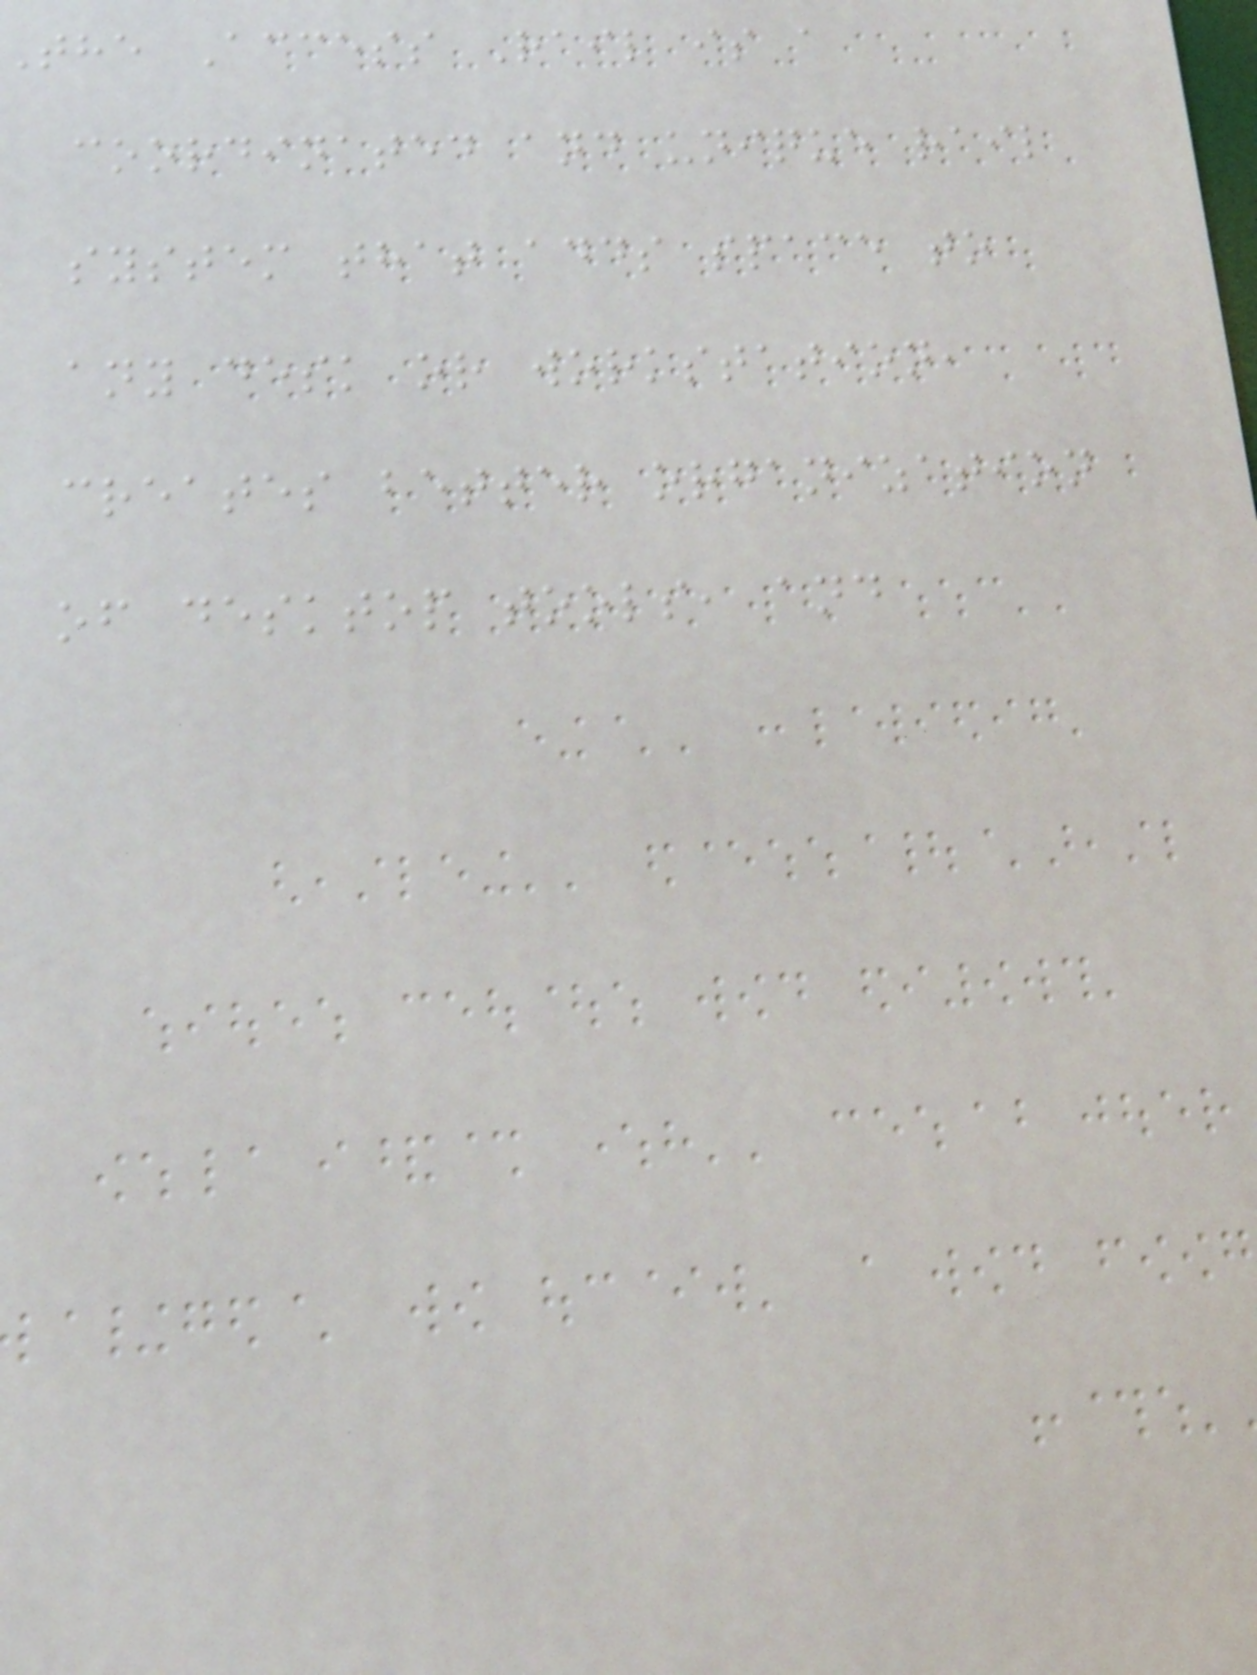the Access Rail is a
coordinated and unique rail
system that adds space to
any desk or workstation,
creates better organization
of desktop tools, and
